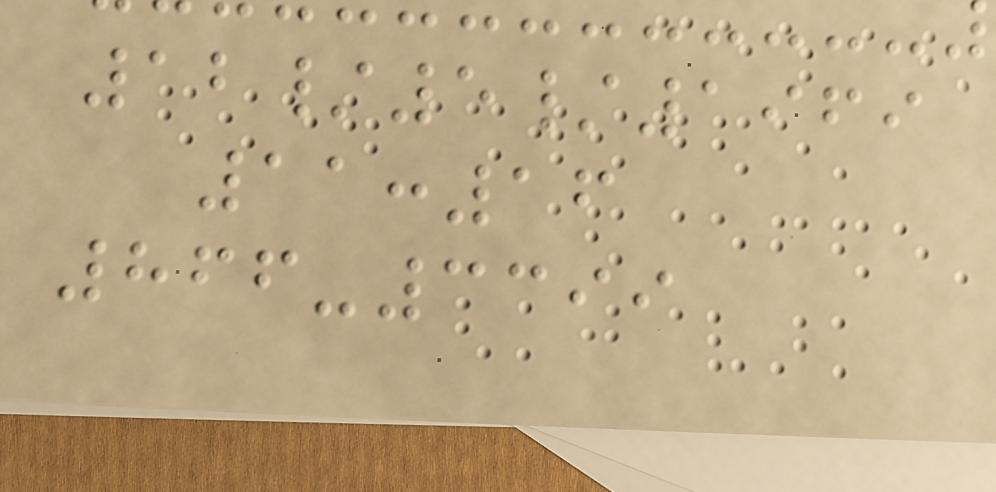12/5/1969
11:16
866-3399
